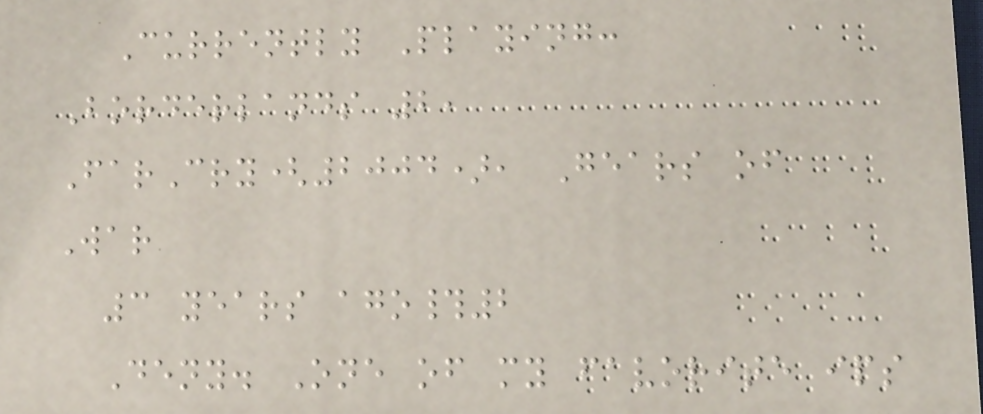Currently Playing:
Borderlands 2,
FarCry(2004), Gears of
War
3 years ago#2
Deny. One of my favorite ips
